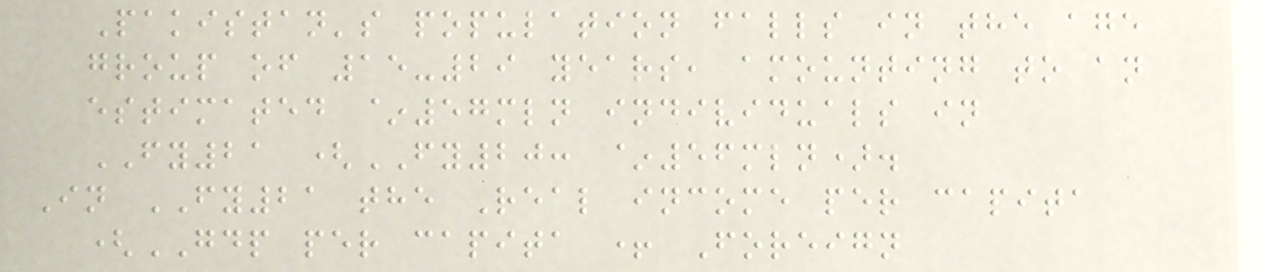Pakistan's population falls in the age
group of 15-29 years, amounting to an
estimated ~57mln individuals in
FY21 (FY20: ~56mln).
In FY21 the Real income per capita
(GDP per capita + Foreign
